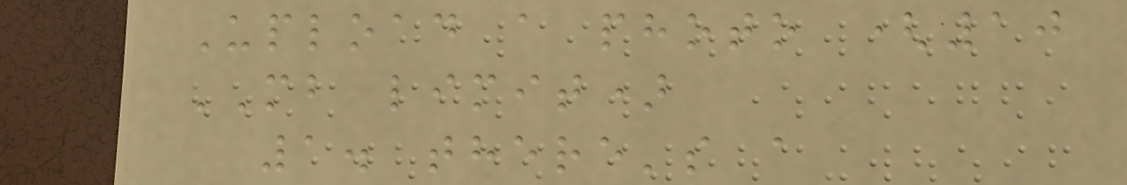Upload a photo (10
MB limit)
1. there's a
